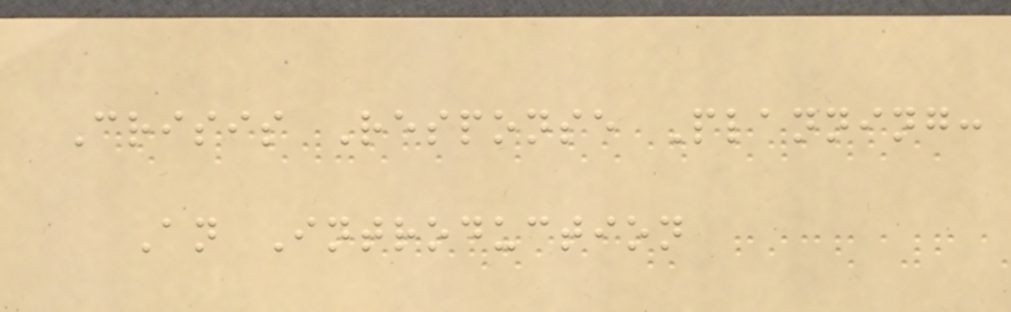Crisis Response Planning:
An Introduction
